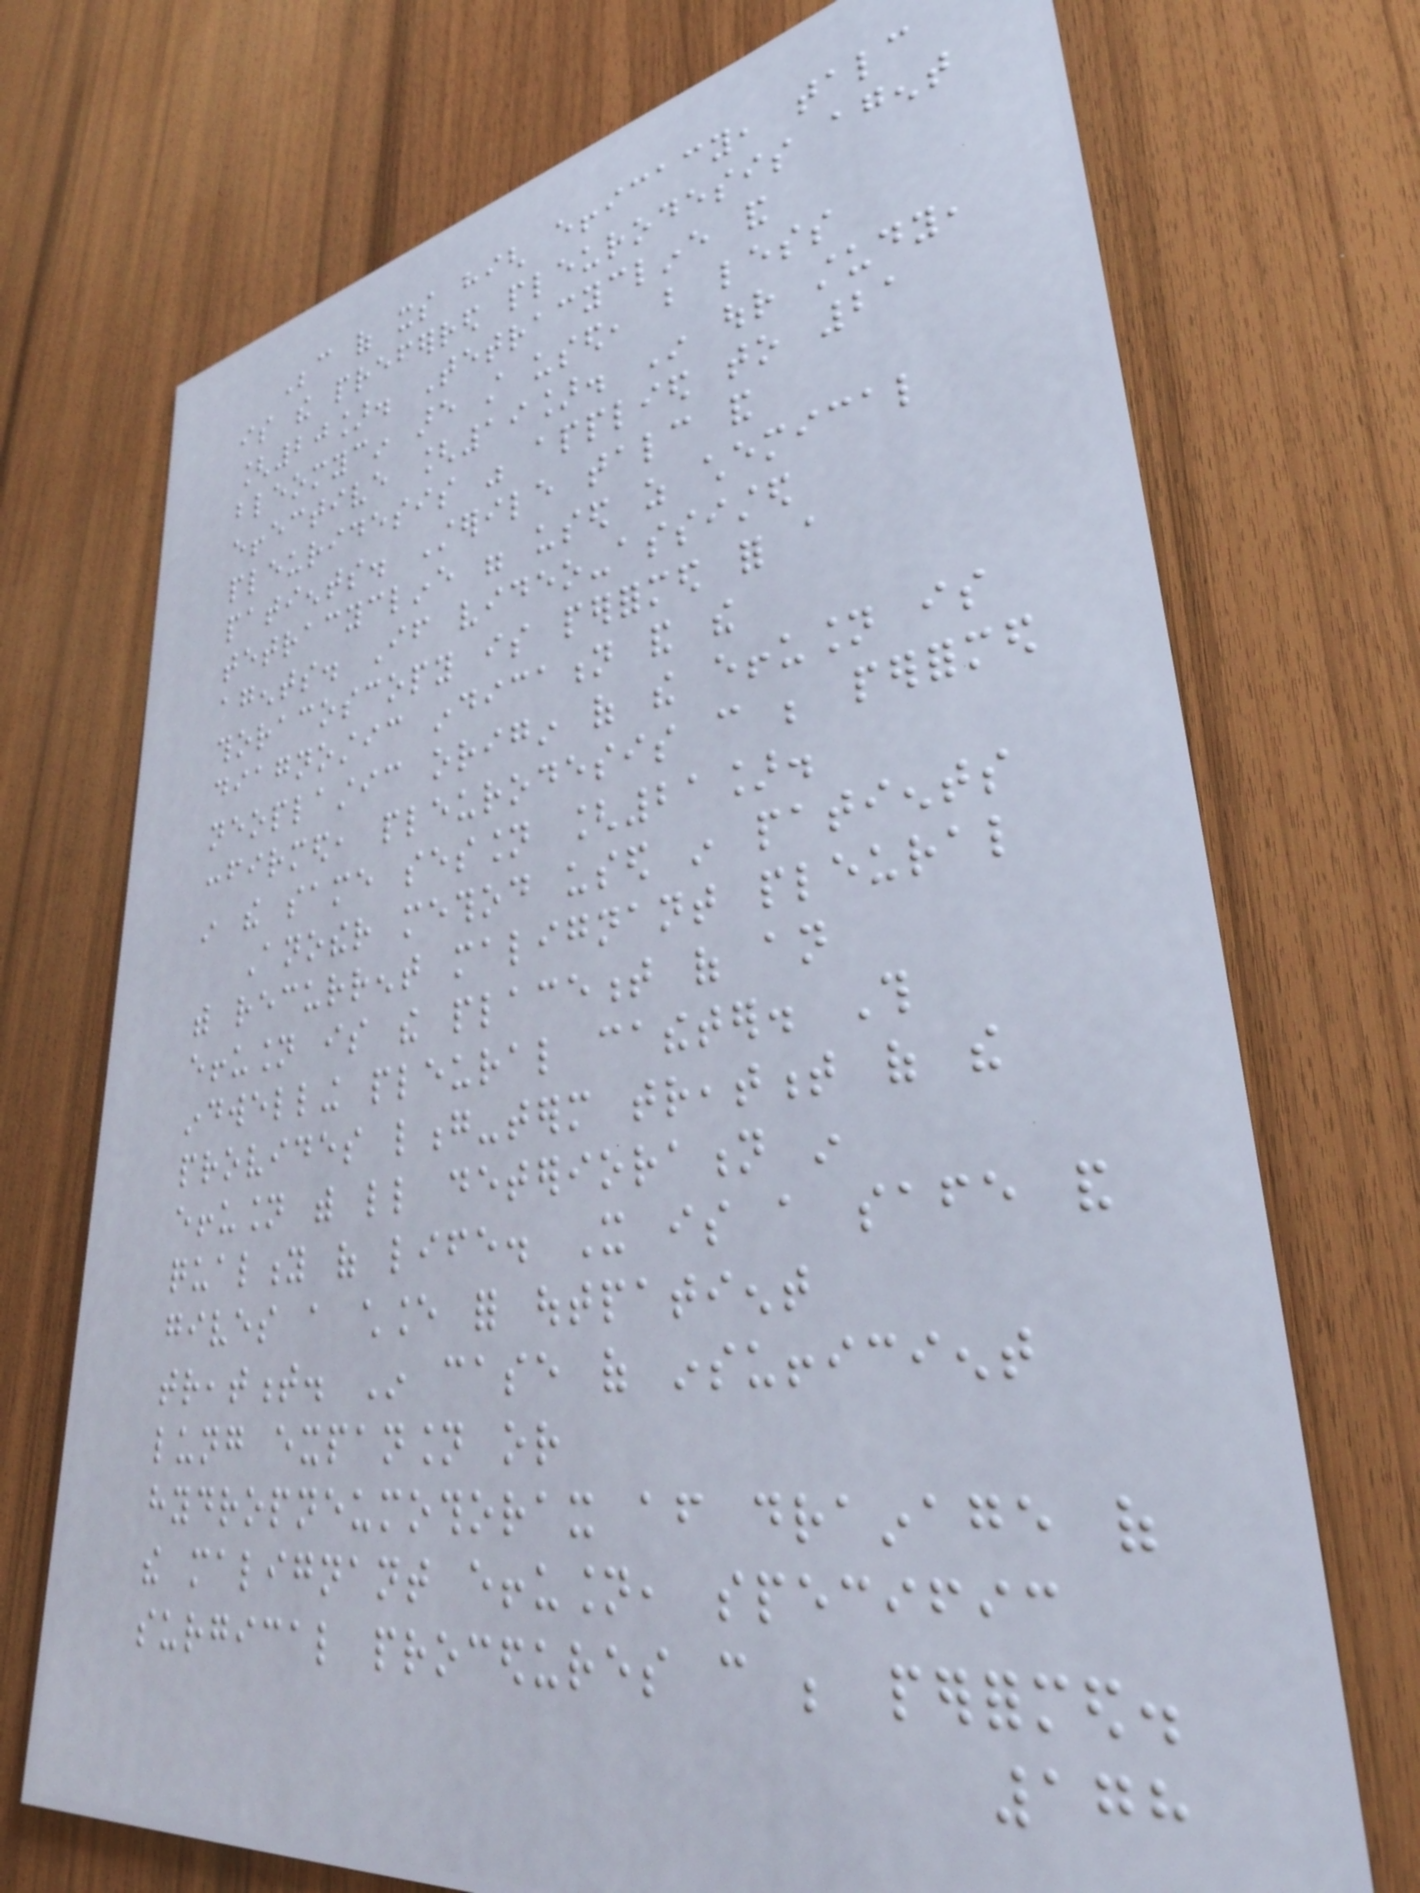Because of its high efficacy, talc
is the preferred pleurodesis agent
[20]. Tetracycline and
bleomycin are still used, but less
effective [19]. In our study,
pleuridesis was applied to 21
patients. Sterile talc and
tetracycline were used as chemical
agents. If video-assisted
thoracoscopy is performed for a
diagnostic indication and the
neoplastic origin of the effusion is
confirmed, pleurodesis can be performed
in the same session [21].
Another method used in patients
with recurrent malignant pleural
effusion is the placement of an
indwelling pleural catheter. This
provides long-term treatment of the
effusion with little deterioration in
quality of life. It is a safe and
gives a chance for outpatient
treatment. In case of insufficient
lung expansion or
hydropneumothorax after drainage of
the malignant effusion, specific
surgical procedures can be performed.
178
